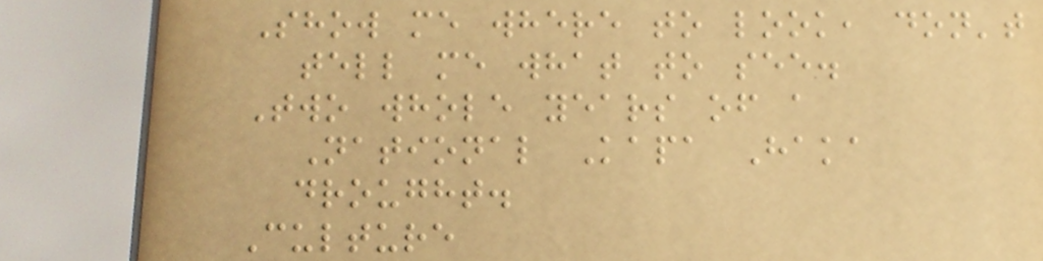Show me where to look, don't
tell me what to see.
Two whole years of a
National Kapa Haka
drought.
Culture
